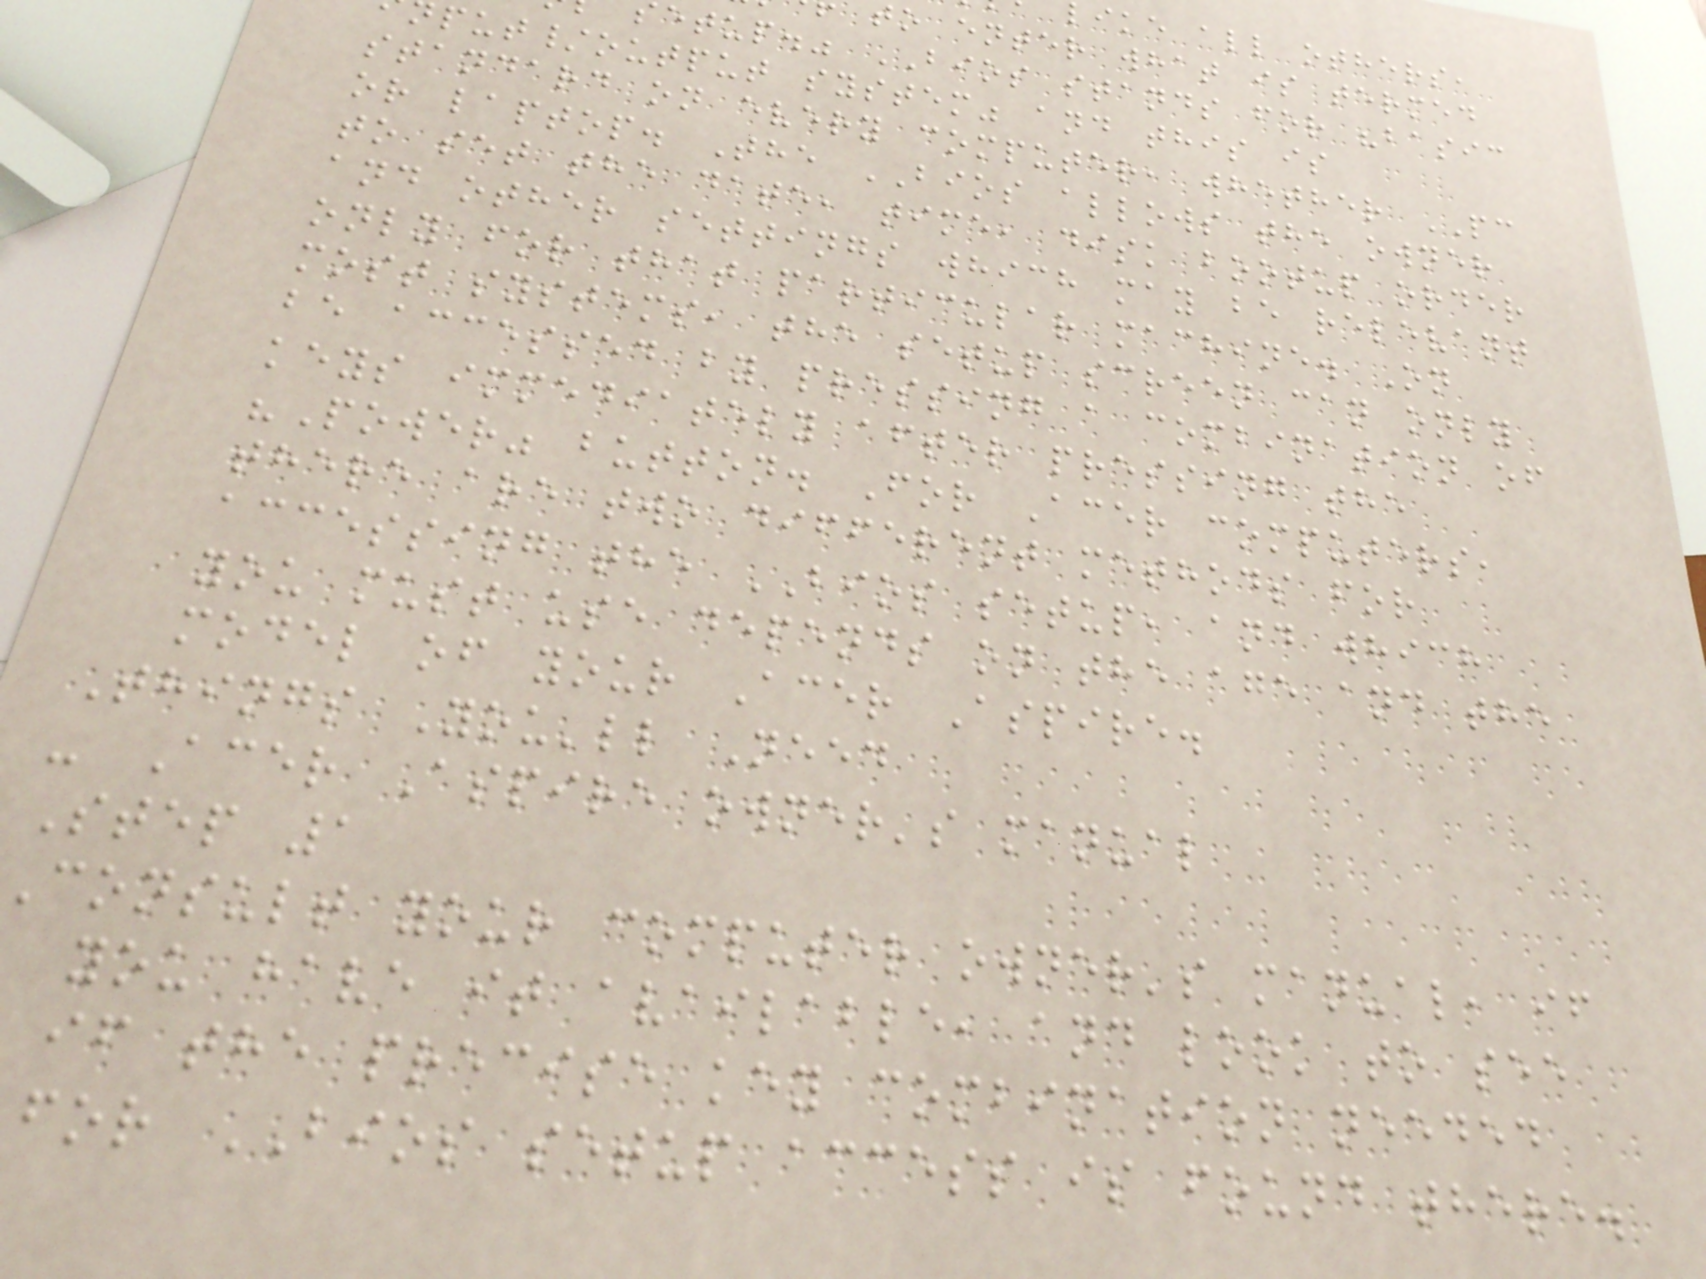like all others,
to enter what is termed
etup." BIOS stands for "basic
put/output system" and this is
standard on every computer, whether PC
or laptop. The BIOS allows the owner
to set the date, time, disk bootup order
and other settings which may be relevant
only for that particular machine. On
most systems, the setup screen can only
be accessed by pressing a combination of
keys immediately after pressing the
"Power" button. For Acer computers,
there are two different methods for
accessing the BIOS setup, and which
you must use depends on the age and the
model of your Acer Aspire.
Things You'll Need
- Acer Aspire owner's manual
Step 1
consult your computer owner's manual, if
you have it available, and look to see
if the precise key combination needed
for BIOS setup access is found there.
